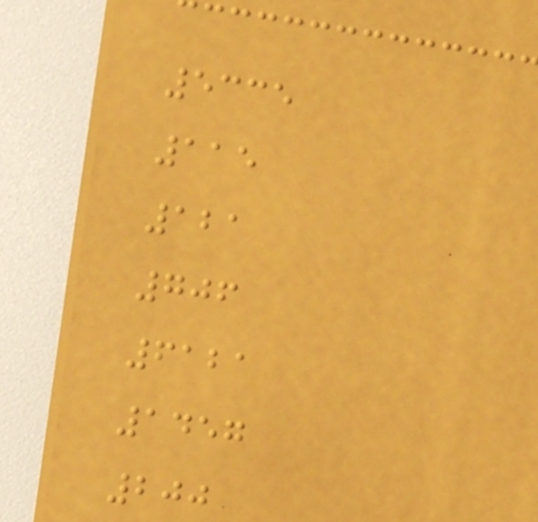5335
115
121
706
6121
1457
200
